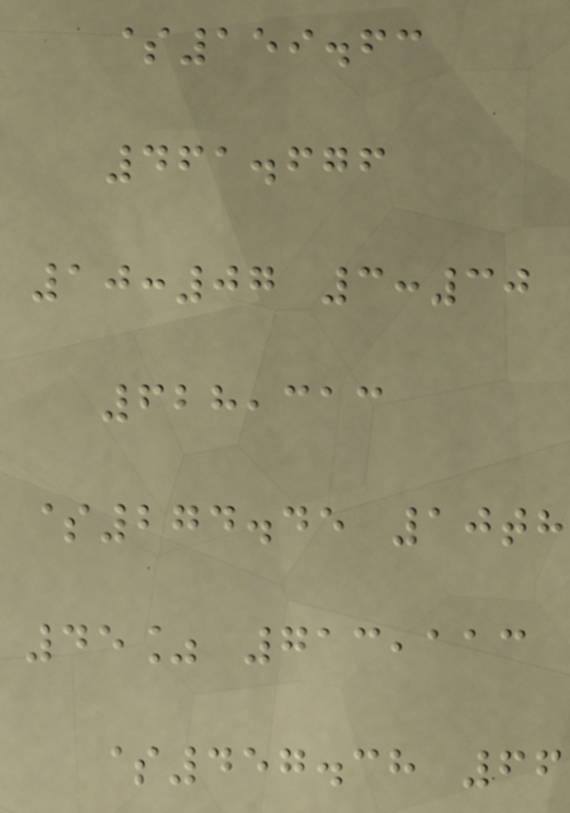$159.63
461.676
10:07 3:30
628,313
$274.45 10th
45% 713,113
$457.38 66
